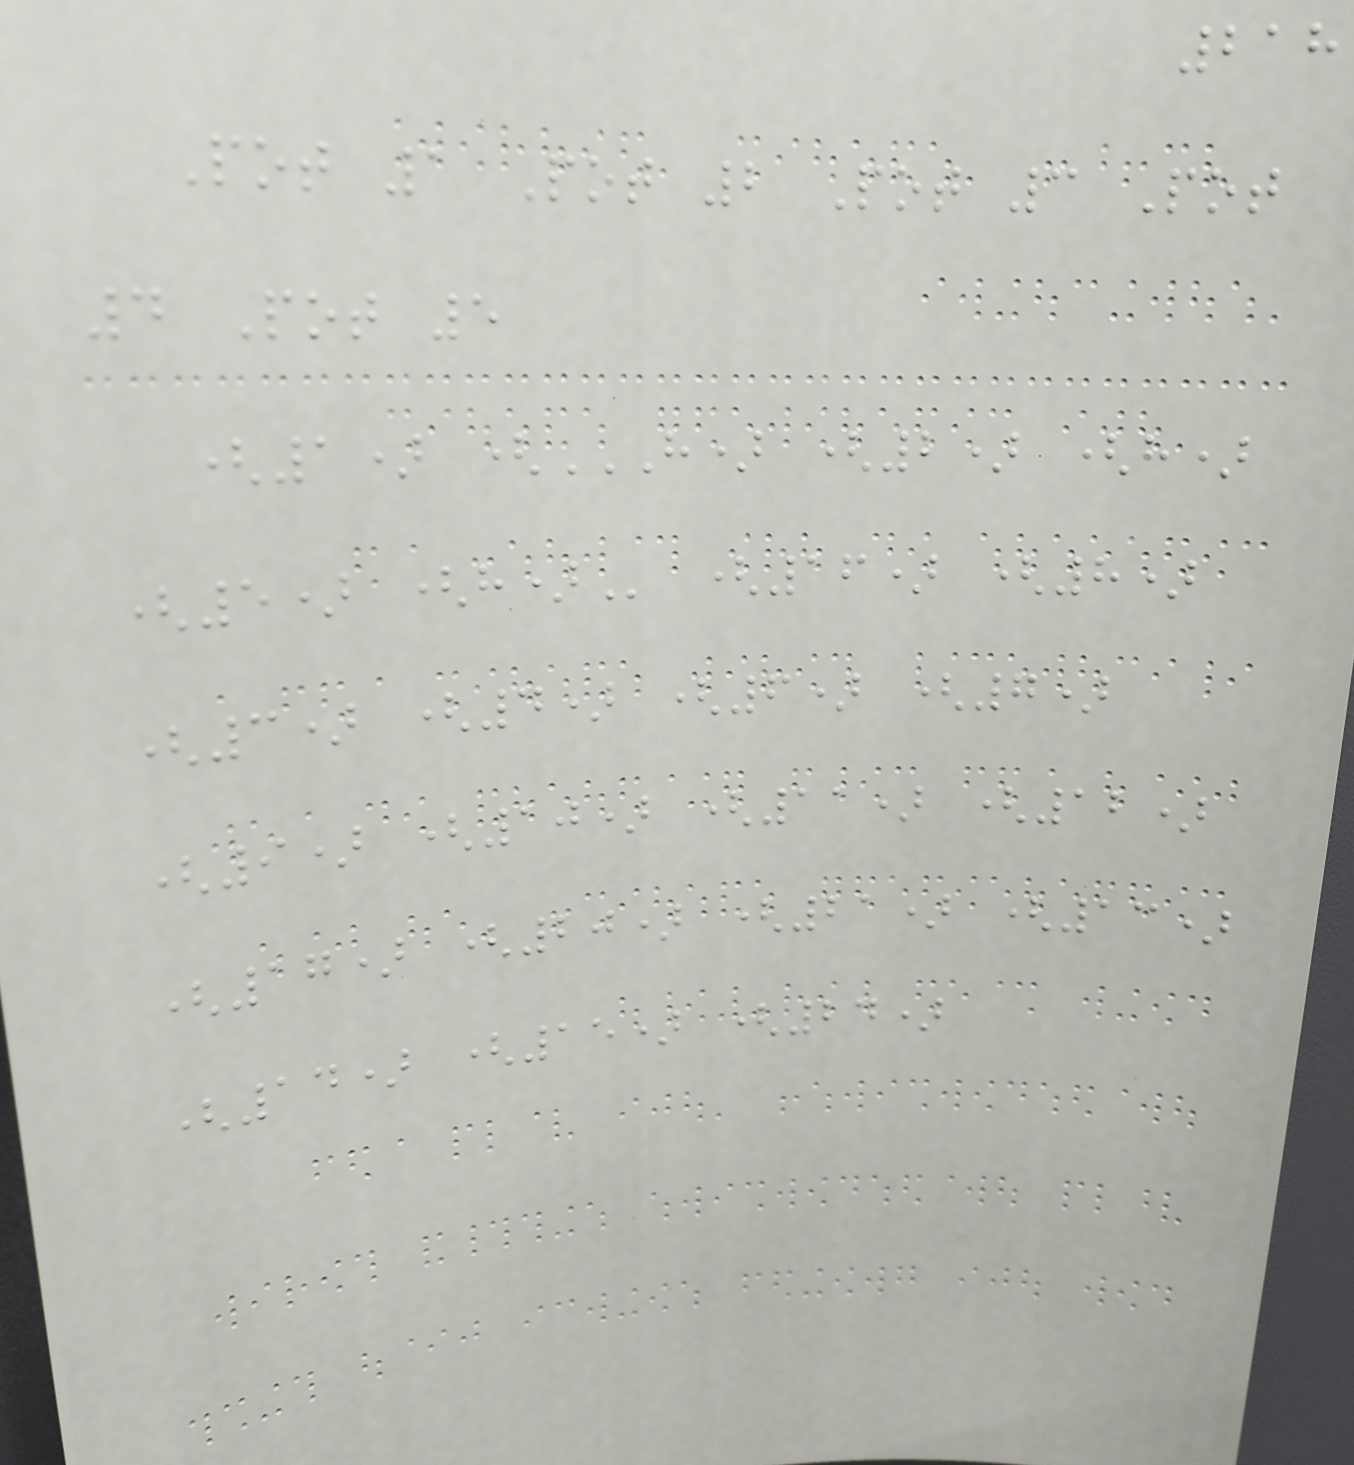218
Pot 1 Pot 2 Pot 3 Pot
4 Pot 5
(1) (H) (2) (H)
(5) (H) (16) (8)
(3) (4) (6) (7)
(9) (10) (11) (12)
(17) (20) (21) (13)
(14) (15) (24)
